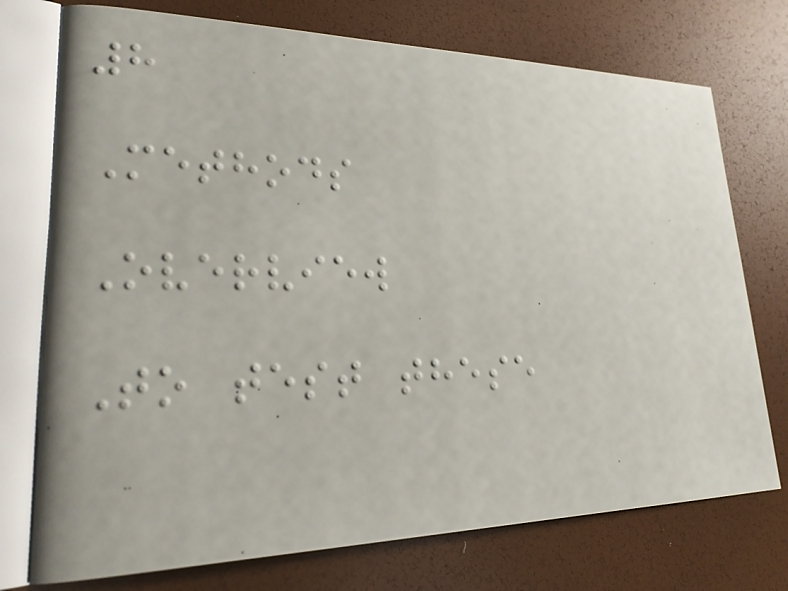8
Methods
Overview
To test these
